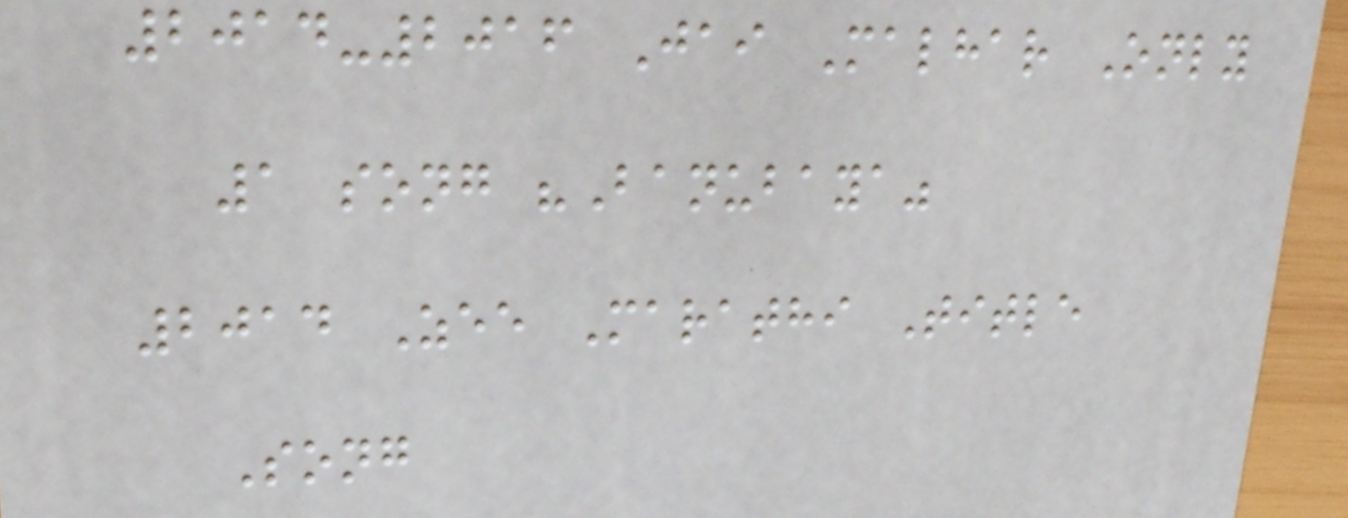2014-2016 Jai Malhar Only
1 song "Banubaya"
2014 Zee Marathi Title
Song
